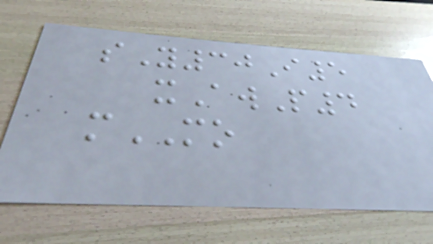sY30I5
xAwP4
mMO
